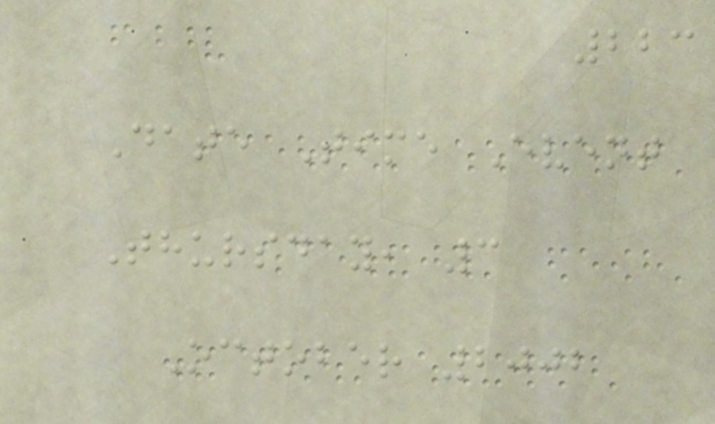223
Date Time Event
Thursday, 3
October 2002
